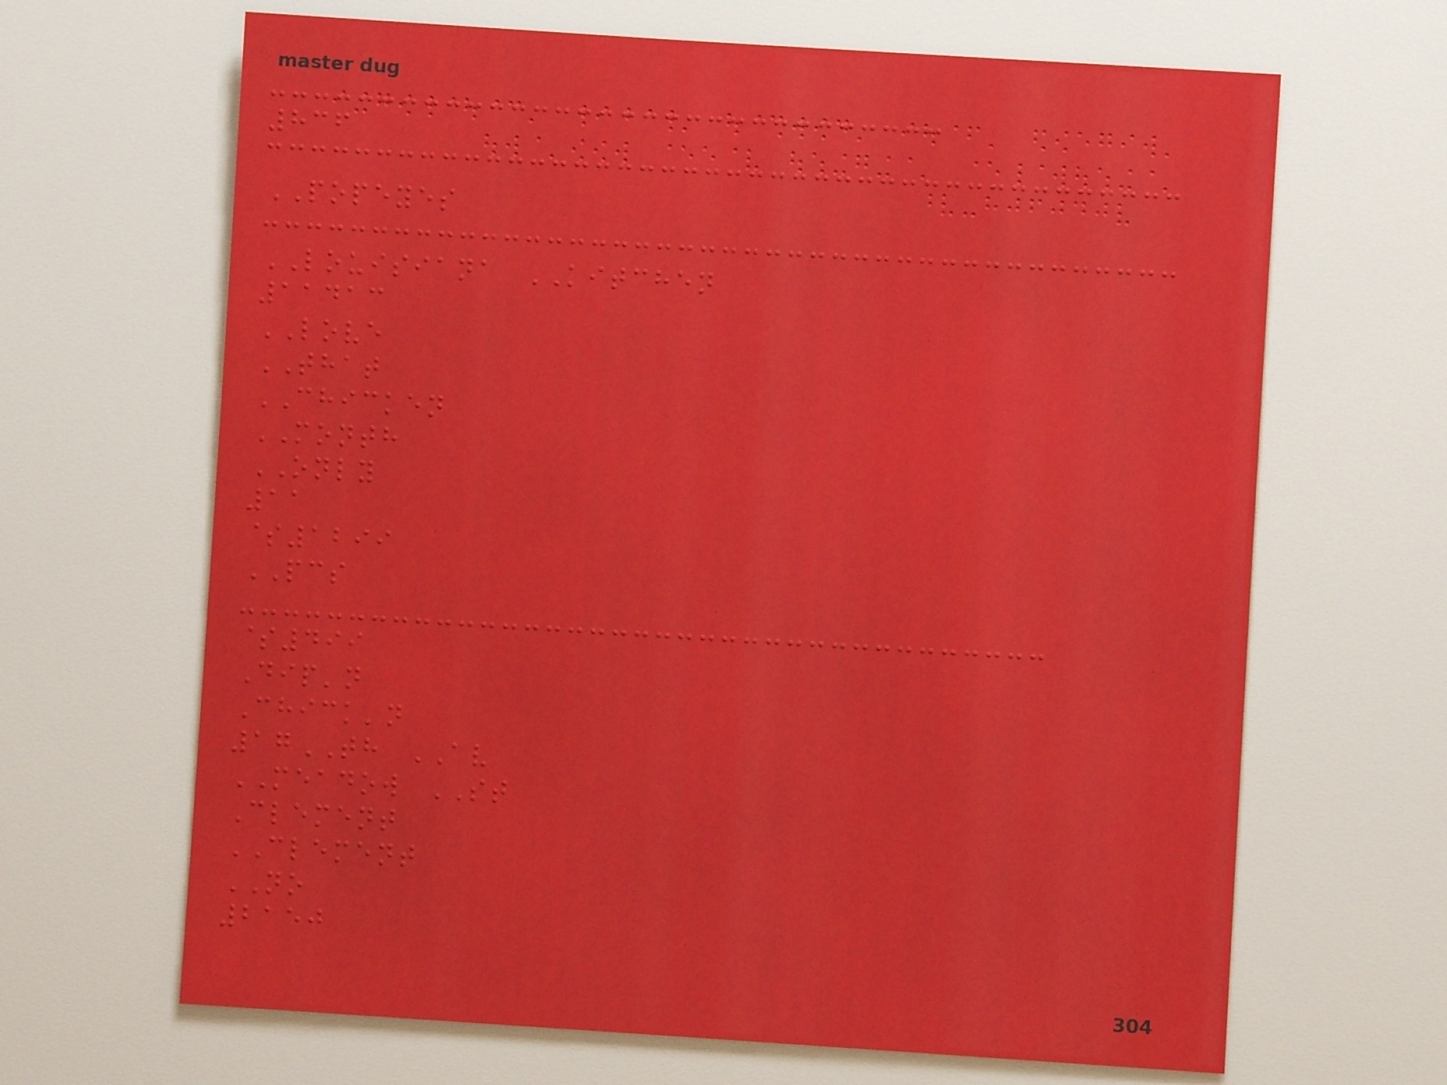836
POPEYES
LOUISIANA KITCHEN
11413
LOVE
THAT
CHICKEN
MONTH
ONLY
11
$1299
PCS
$499
Dip'n
Chick'n
17TH AV
MEADOW ST
Clement
CLEMENT
NO
2150
